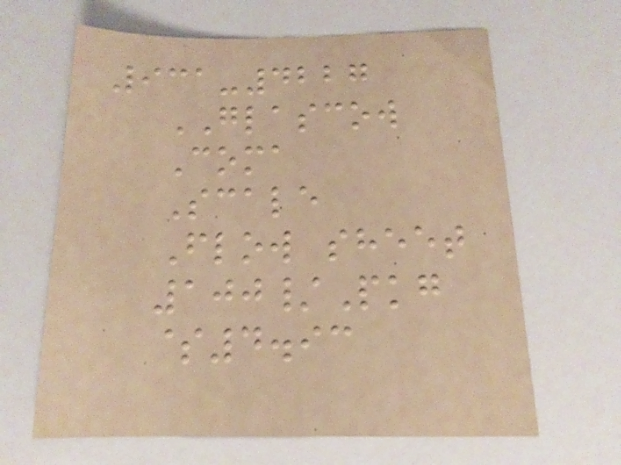931-4227
GLASCOW
Coma
Scale
Flow sheet
100/Pkg
$4.93
